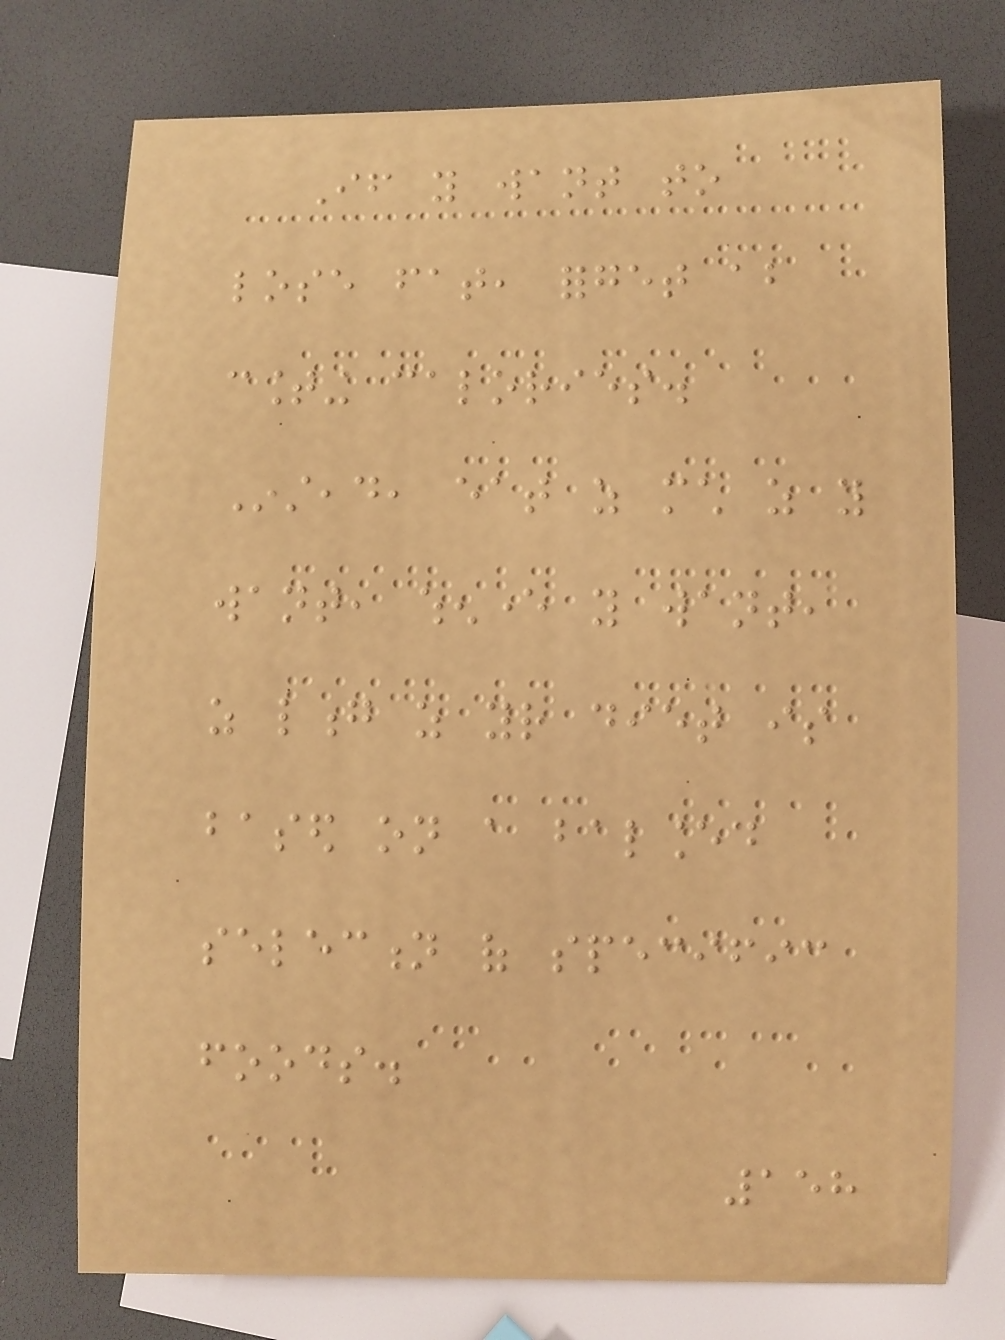If you want to
lose fat, forget about
counting calories.
Instead, eat as much as you
want, whenever you want,
as long as your diet is
based on a balanced
selection of specific
foods.
158
